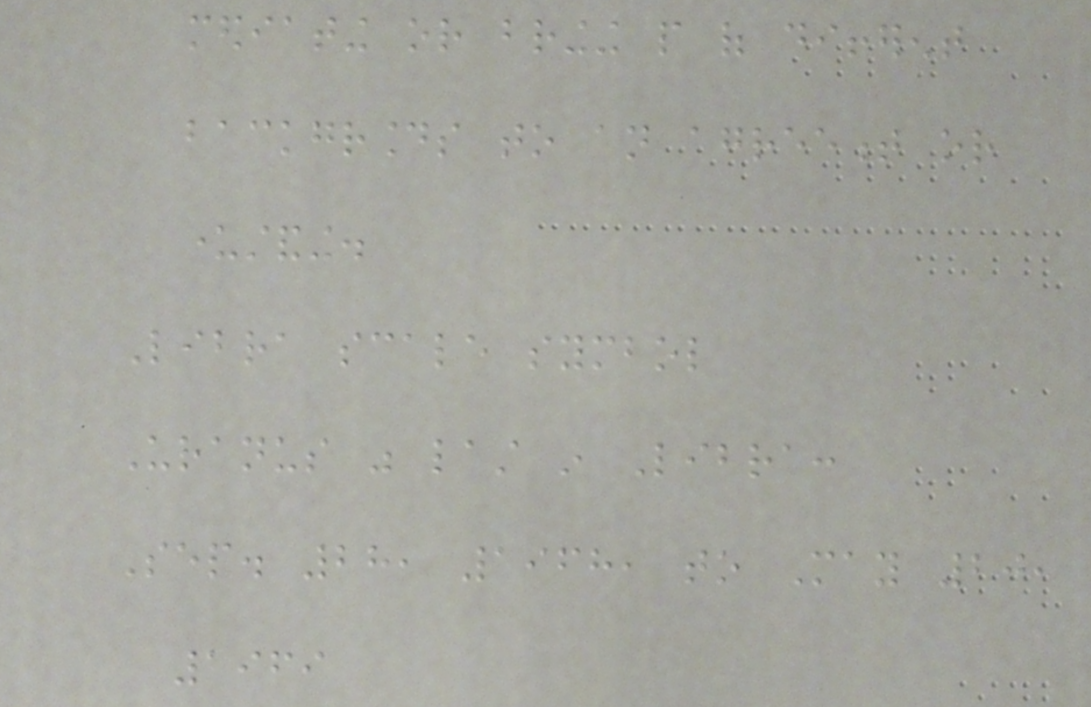mediating or bringing people of different
backgrounds to an agreement or
understanding.
Libra scale symbol
Uranus was last in Libra:
Sep. 28, 1968, to May 20,
1969
